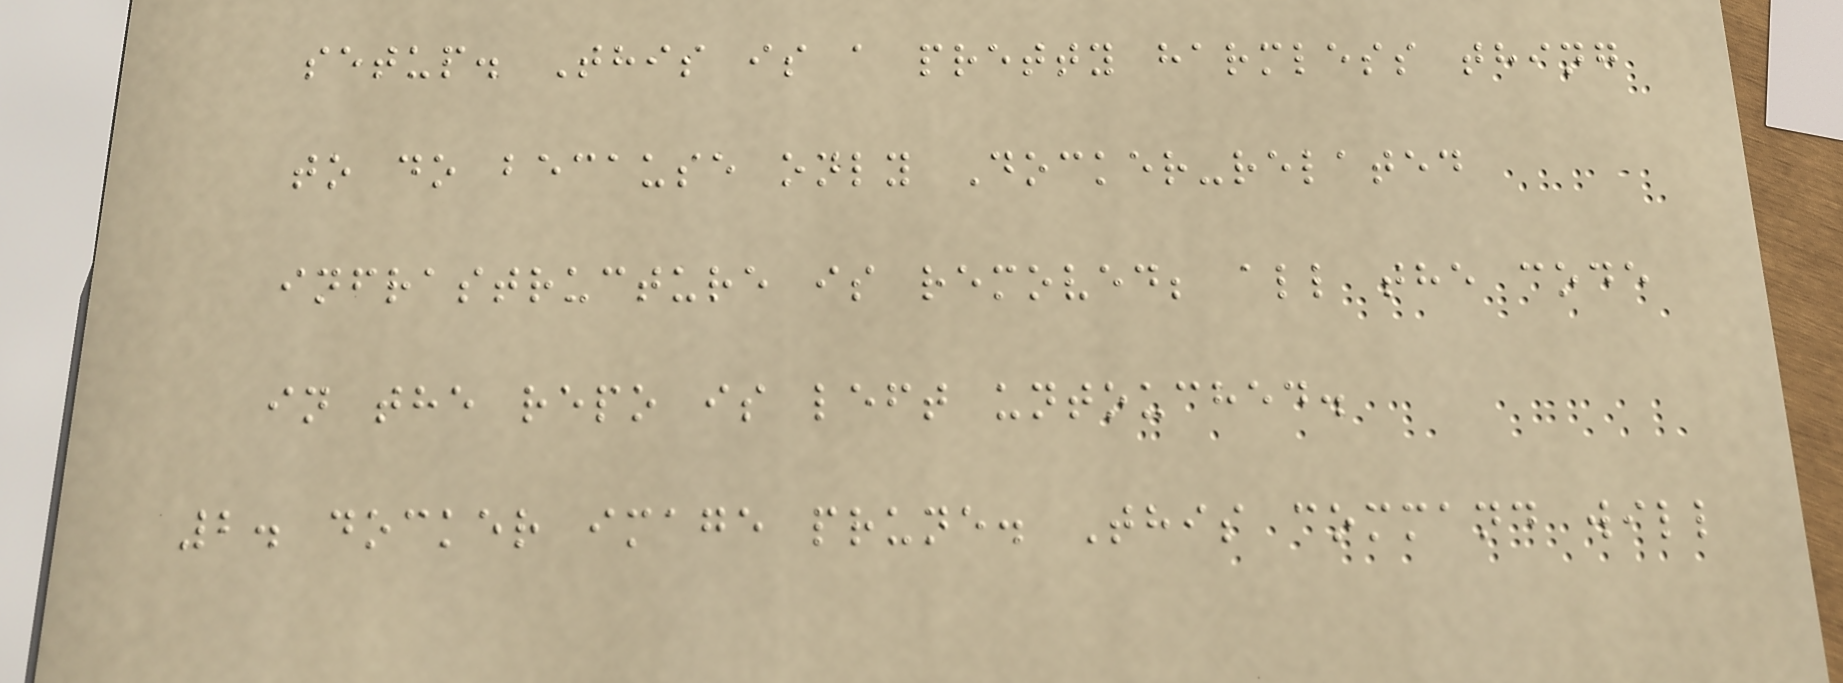setup. This is a pretty harmless thing
to do because only Docker-related
infrastructure is removed; all the code
in the repo is left untouched.
2. docker image prune. This command will
